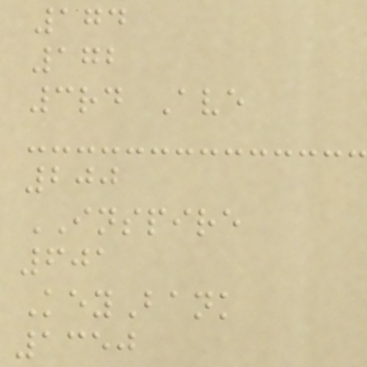174
172
3rd Ave
200
INSPIRE
601
KeyBank
1350
